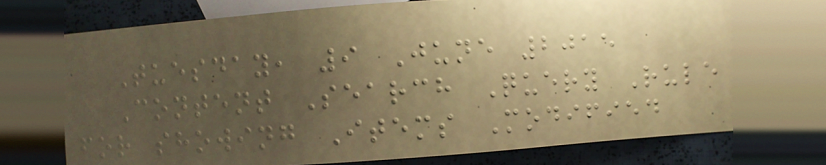Tuesday, 9 June 2015
Content Search Query Rule
for showing Items Modified
